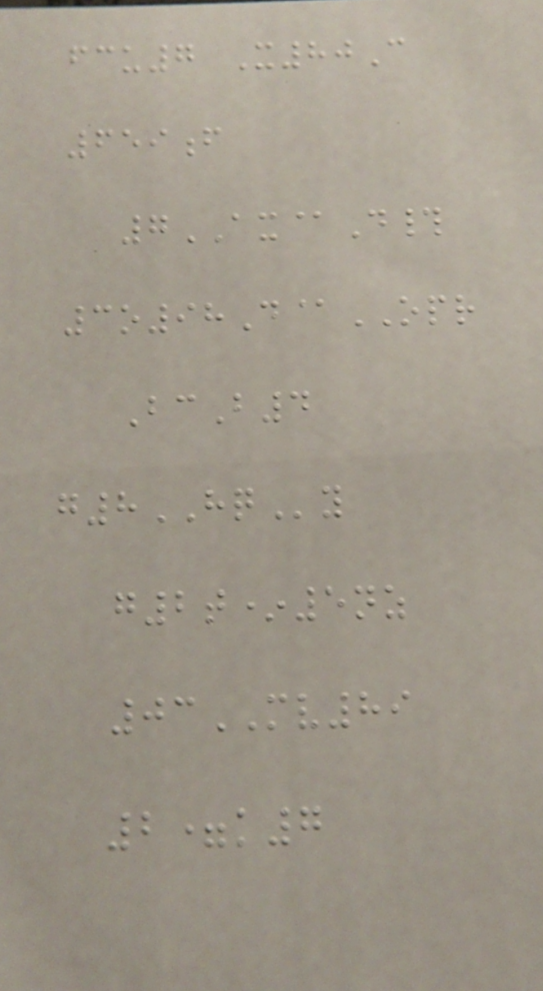fcu7 X80C
659f
7AX@D#
3o98D@OPR
BcB4
g8HQy
g2t*5nz
03MV89
2=k7
